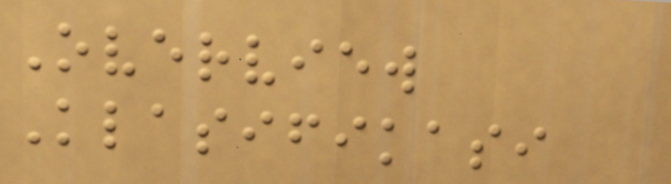Overview
Klasifikasi
